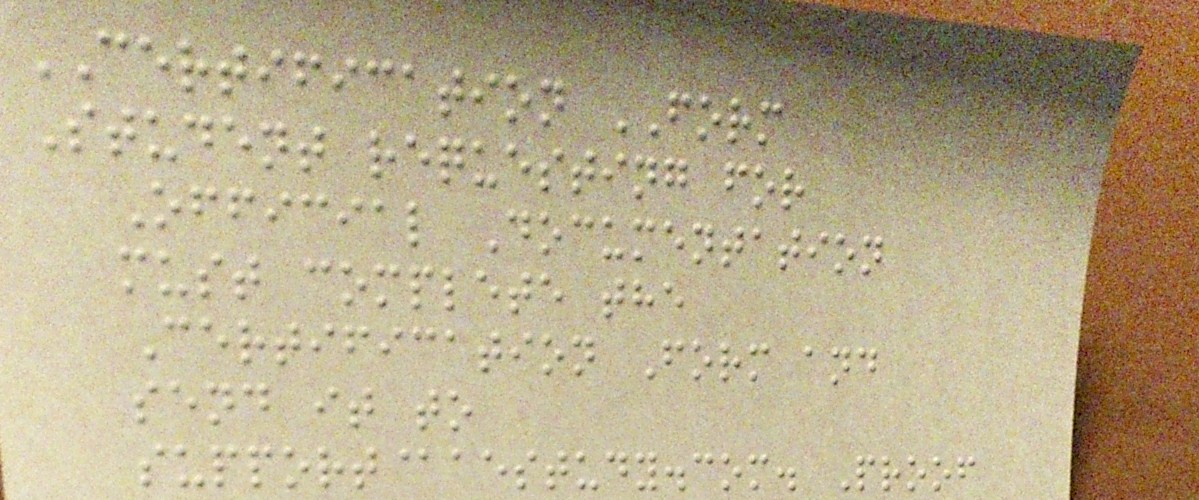CERTIFICATION FORM
Student requesting for
Official Documentation
must complete the
Certification Form and
send it to
support@aestudy.com. Proof
